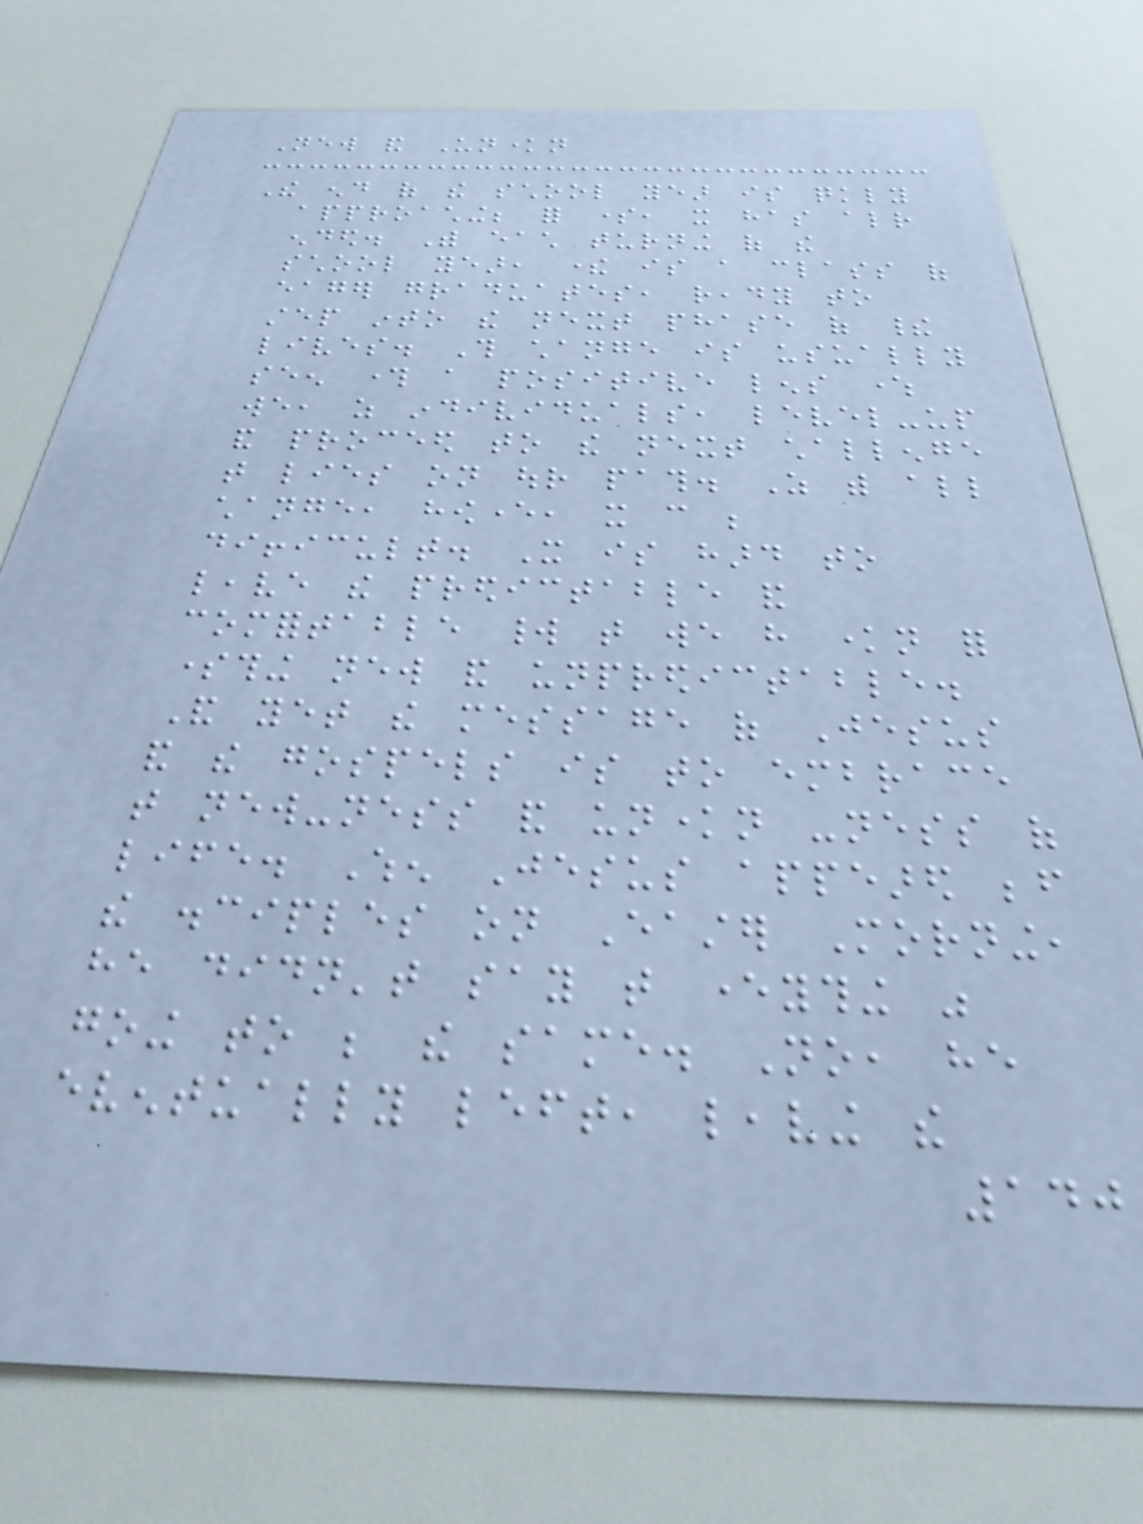New and Unknown
The end of the school year is quickly
approaching; for some, it has already
ended. With each turning of the
school year, there is a class of
eager graduates, ready to
step into the next phase of their
lives. This change is usually
seen through a positive lens where
we, as individuals, level-up
and proceed to the next challenge
that lies on our path. As with all
change, however, it can be
difficult. It is hard to
leave the predictable and
comfortable world that we have known for
something new and unpredictable.
And yet the message of Jesus
and the gospels is to embrace
that new-ness and unknown -ness of
life. When Jesus appeared before
the disciples on Easter Morning,
he didn't say that everything was
going to be the same. No, he
eventually left, leaving the
140
